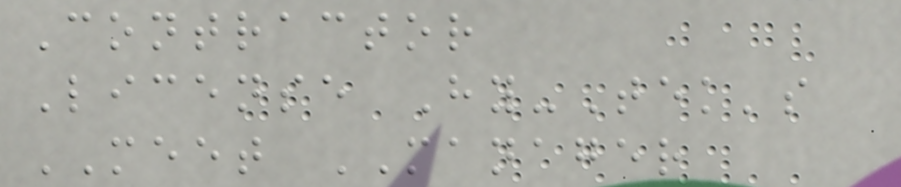Contractor
License Hy-Tek's
MEET MANAGER
